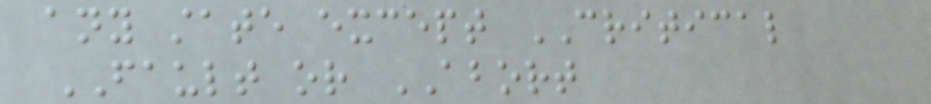any state except CRITICAL
FAULT or ABORT
